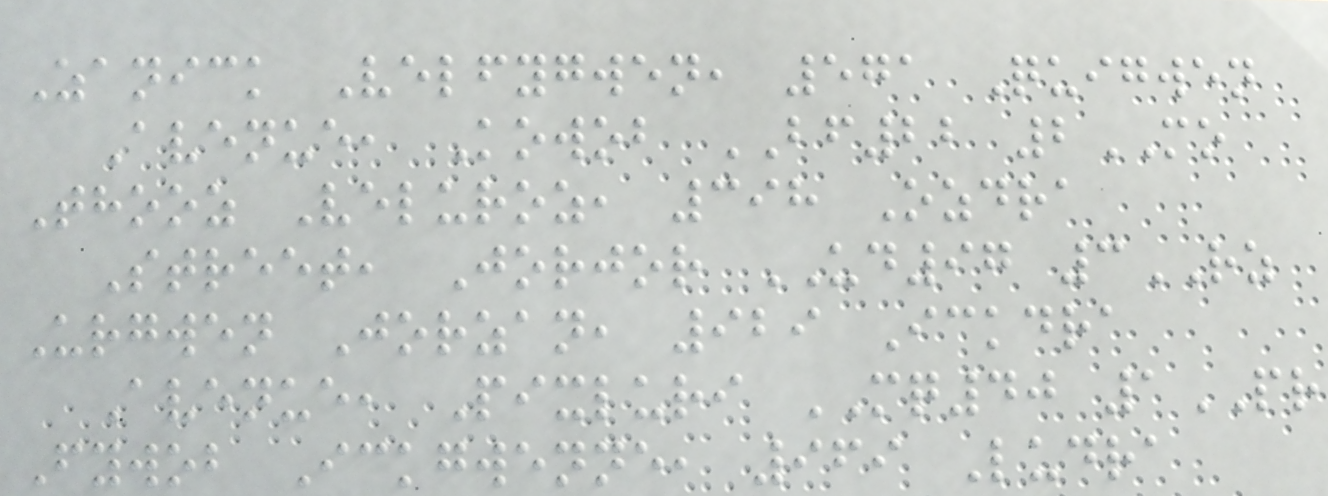Zanick Velfygwen, 571 Quigwen
Avenue, Kowob BF22 2MO
Thooz Veluroz, 398 Ozdra
Street, Jorjor UD97 3RZ
Urgwen Jorzan, 929 Ickdra
Avenue, Pixluri MQ40 1PR
Fywob Ickgwenne, 969 Ludra
